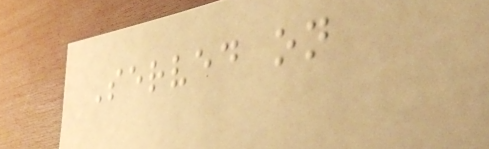Served on
